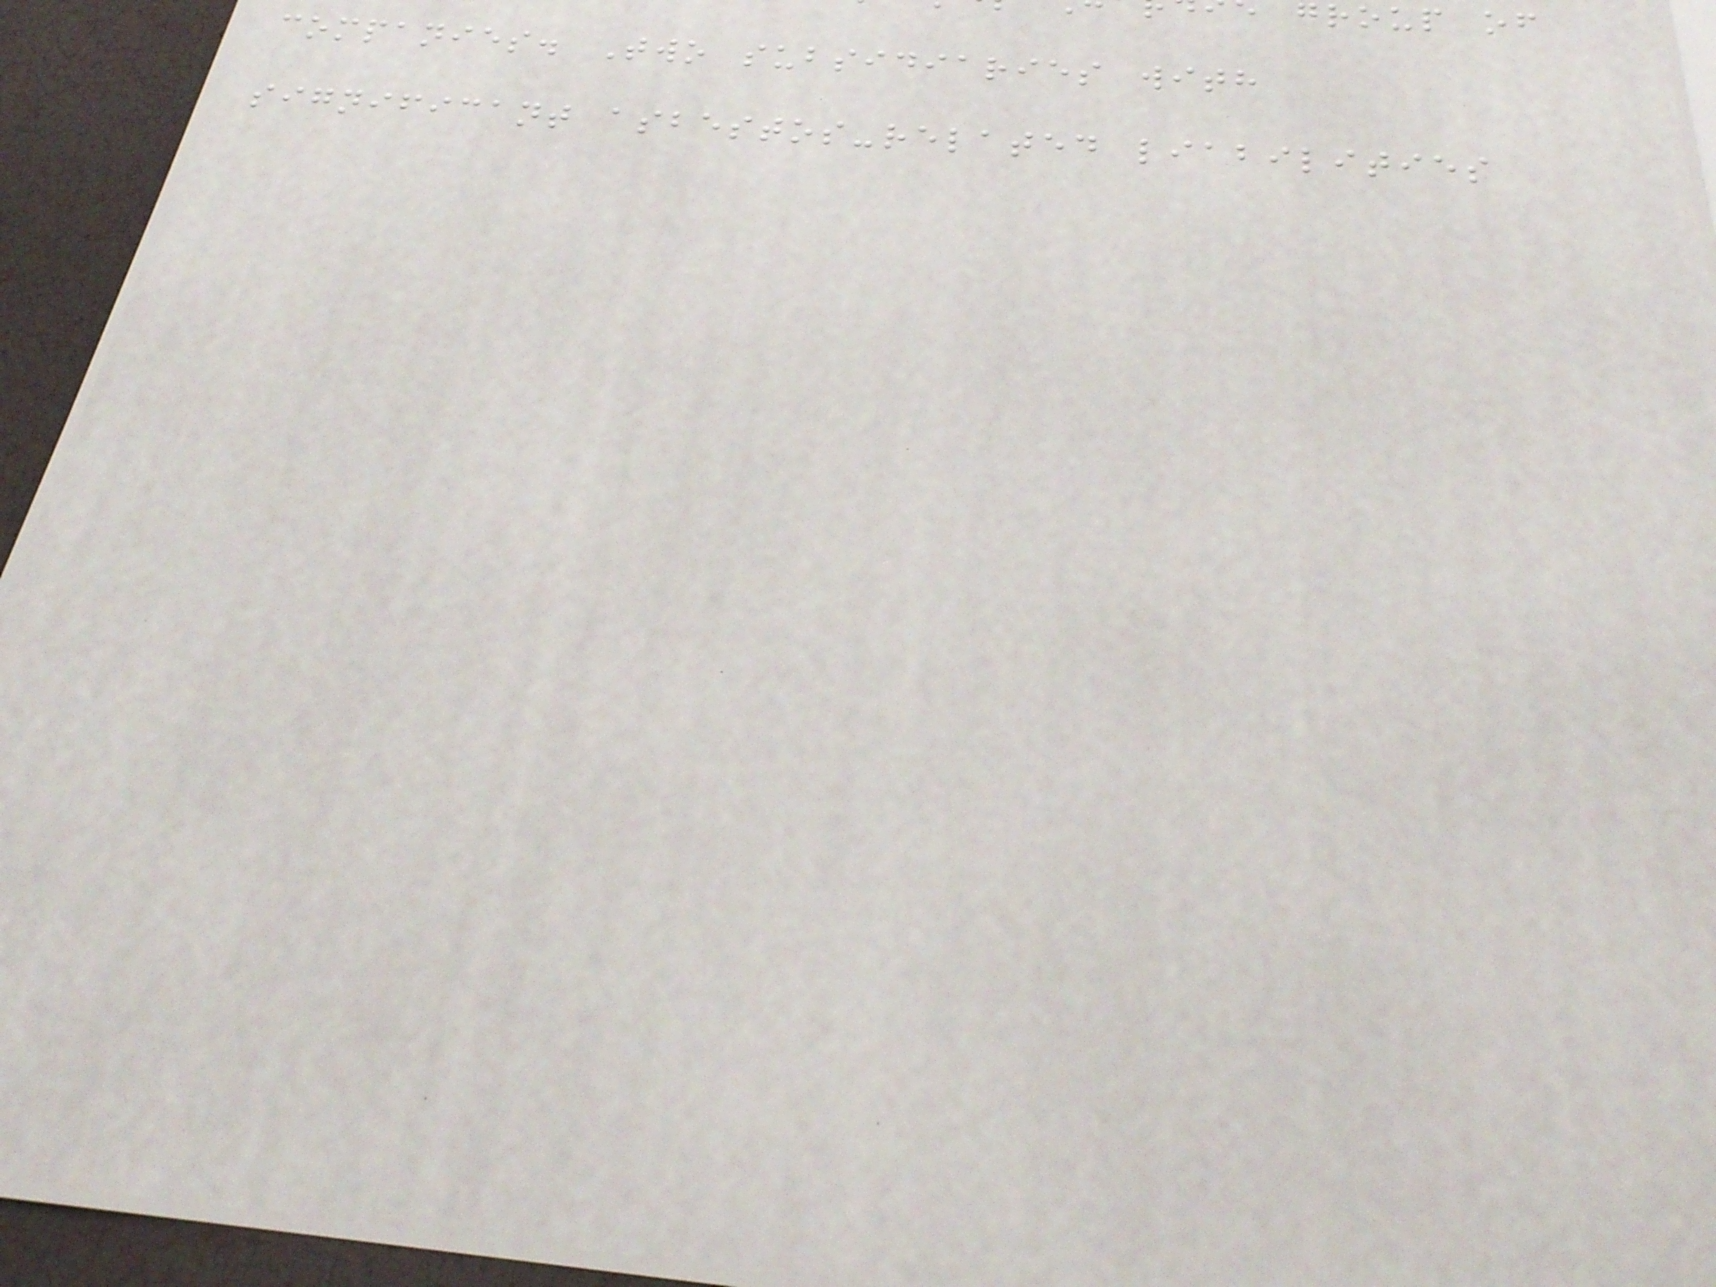companies. Two subsidiaries with
significant asbestos-related liabilities
